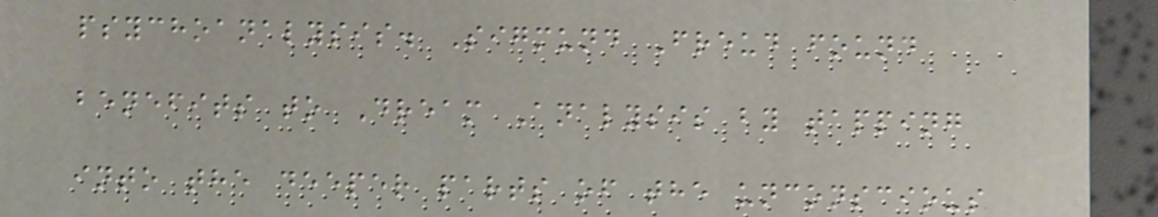psychoanalysis. Sigmund Freud found
benefits to Dream Analysis by tapping
into the deeper parts of the unconscious
